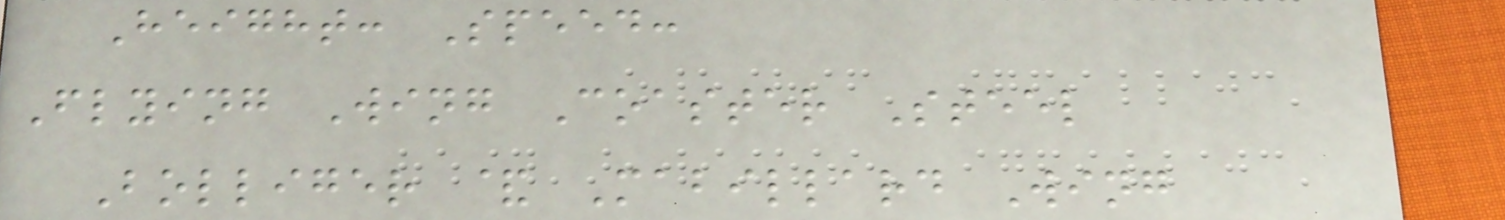Height: Speed:
Flying Wing Coaster Steel
Bolliger & Mabillard Wing
